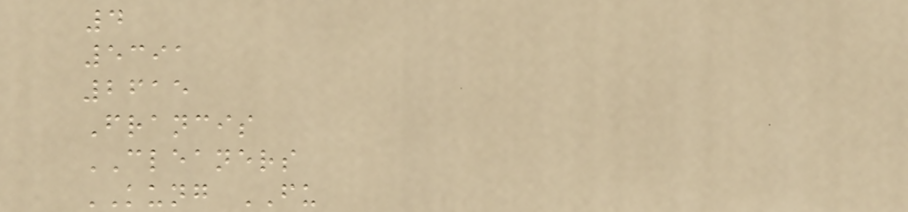4
5391
2615
Francis
CLEANERS
KUNG FU
